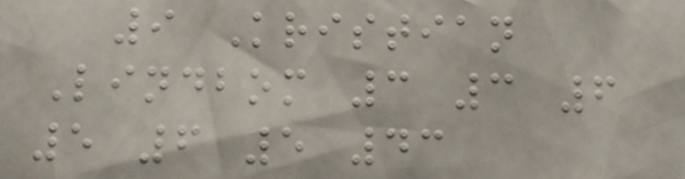9 Kristian
Lindbom 3 3 6
5 6 5 43
